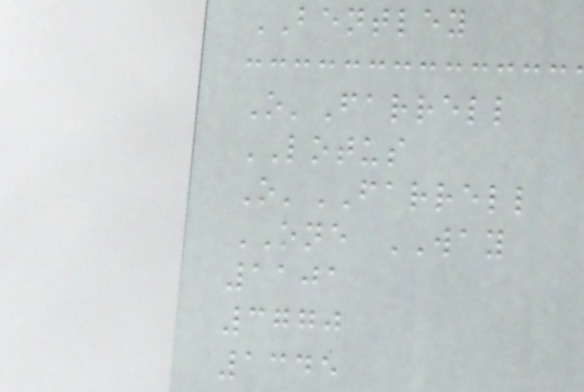BENTLEY
O'Farrell
LOTUS
O'FARRELL
ONE WAY
1101
3770
1345
